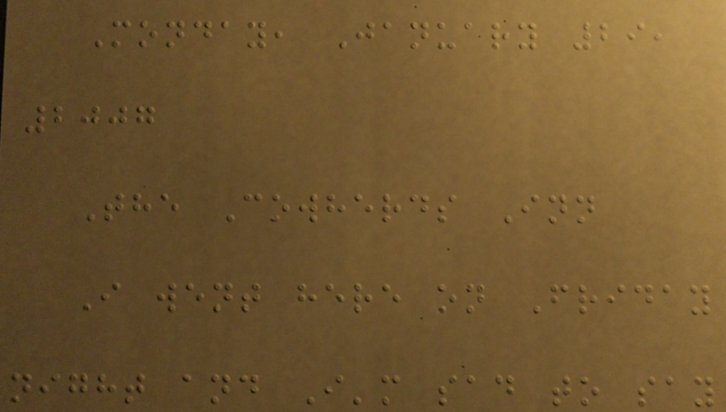Monday, January 29,
2007
The Cowherds Inn
I went here on Friday
night and I'm sad to say
